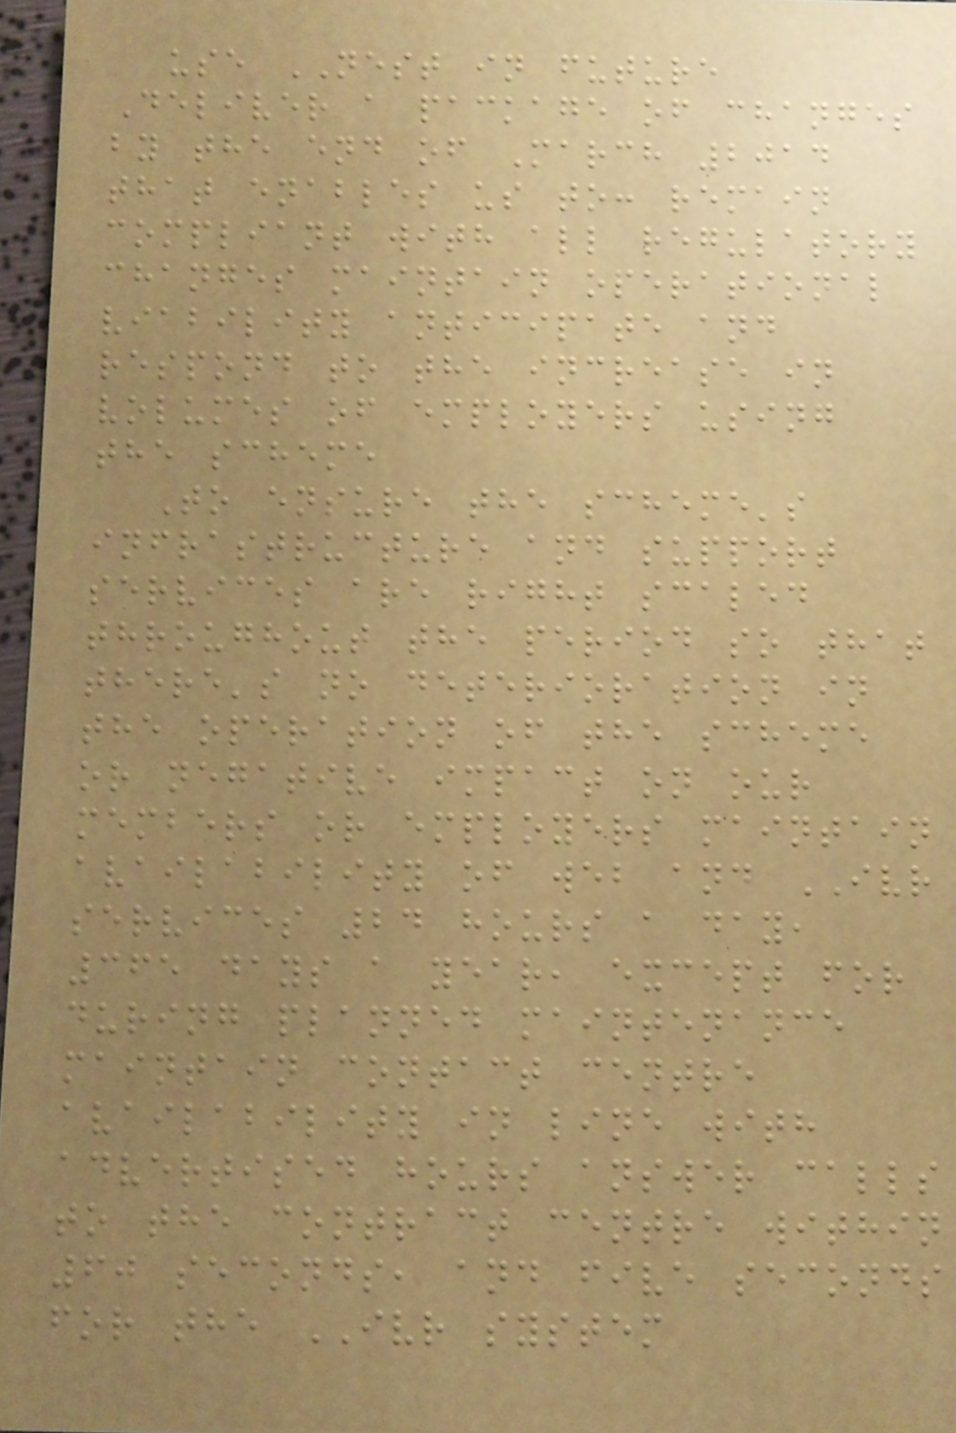use NEST in future
Deliver a package of changes
by the end of March 2014
that enables us to: remain
compliant with all regulatory
changes maintain operational
viability anticipate and
respond to the increase in
volumes of employers using
the scheme
To ensure the scheme's
infrastructure and support
services are right scaled
throughout the period so that
there's no deterioration in
the operation of the scheme
or negative impact on our
members or employers maintain
availability of web and IVR
services 24 hours a day,
365 days a year, except for
during planned maintenance
maintain contact centre
availability in line with
advertised hours answer calls
to the contract centre within
60 seconds, and five seconds
for the IVR system
